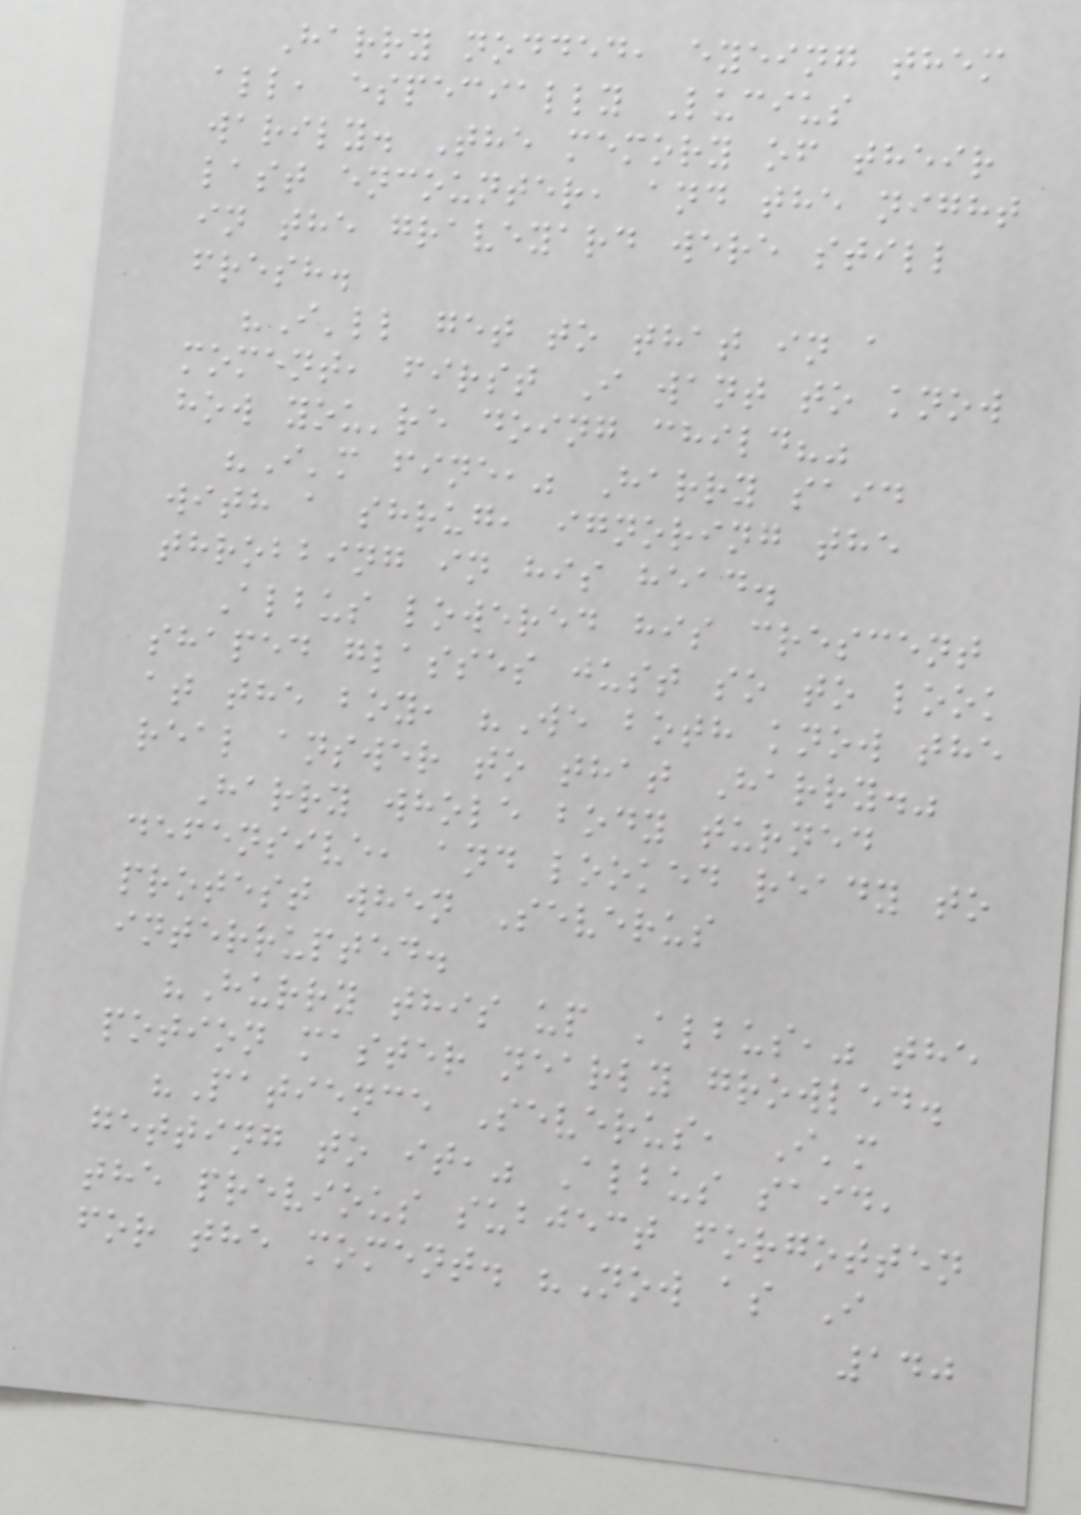Harry nodded, eyeing them
all, especially Lucius
warily. The memory of their
last encounter, and the night
in the graveyard were still
fresh.
"I'll get to that in a
moment, first I want to know
how you're doing child?"
"I'm fine," Harry said
with a shrug, ignoring the
throbbing in his head.
Albus lowered his crescent
shaped glasses just so to look
at the boy, "We both know the
real answer to that Harry."
Harry whole body turned
defensive, and looked ready to
protest when Severus
interrupted.
"Hurry this up Albus," the
potion master nearly growled.
"Patience Severus, I'm
getting to it," Albus said,
the previous subject forgotten
for the moment. "Now as I
140
